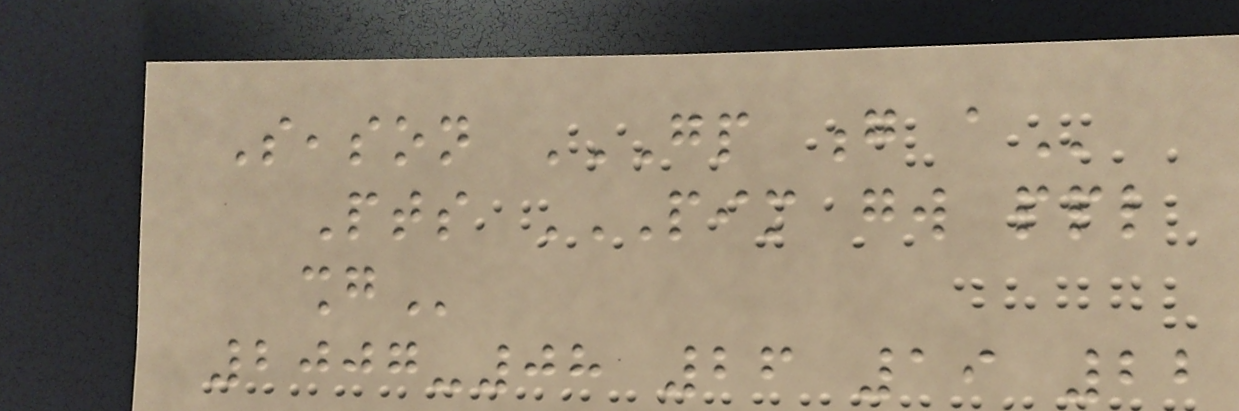Season GP G A
Pts PIM GW PPL
SHG
2007-08 26 19 22
